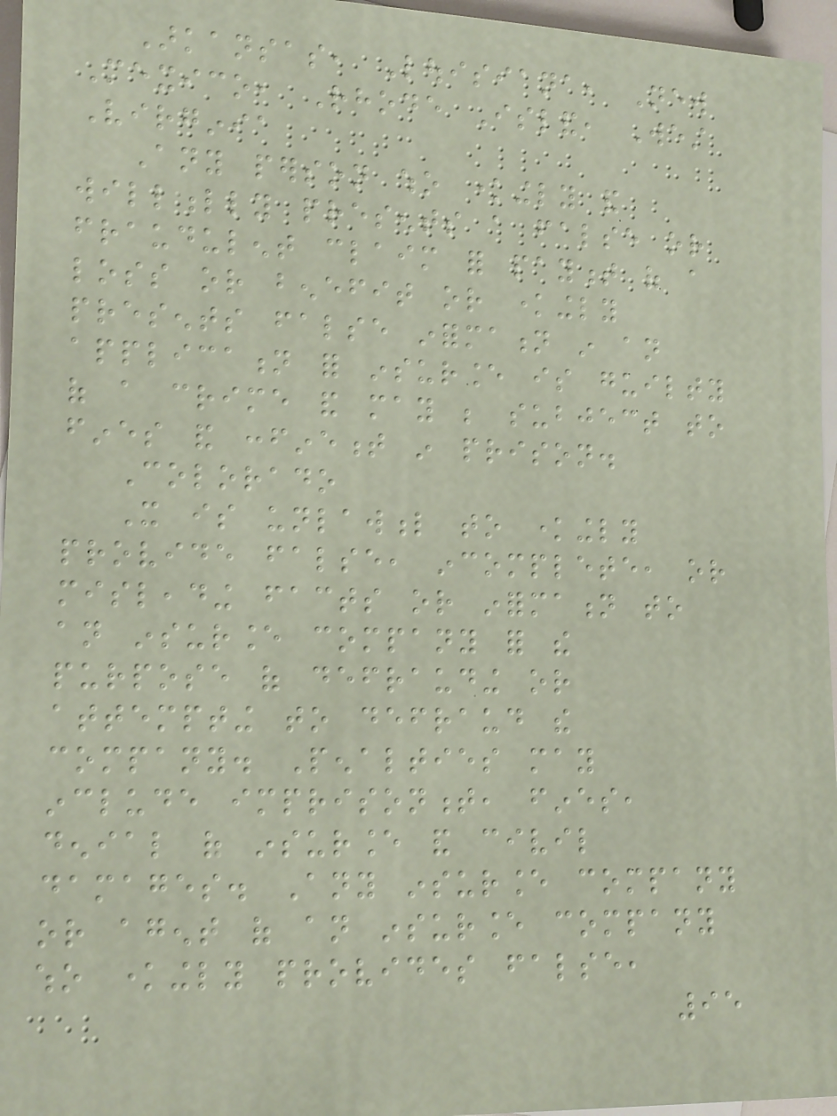Arkansas, Louisiana, New
Mexico, Rhode Island, West
Virginia
Any person who knowingly and
willfully presents a false or
fraudulent claim for payment of a
loss or benefit or knowingly
presents false information in an
application for insurance is guilty
of a crime and may be subject to
fines and confinement in prison.
Colorado
It is unlawful to knowingly
provide false, incomplete, or
misleading facts or information to
an insurance company for the
purpose of defrauding or
attempting to defraud the
company. Penalties may
include imprisonment, fines,
denial of insurance and civil
damages. Any insurance company
or agent of an insurance company
who knowingly provides false,
95
